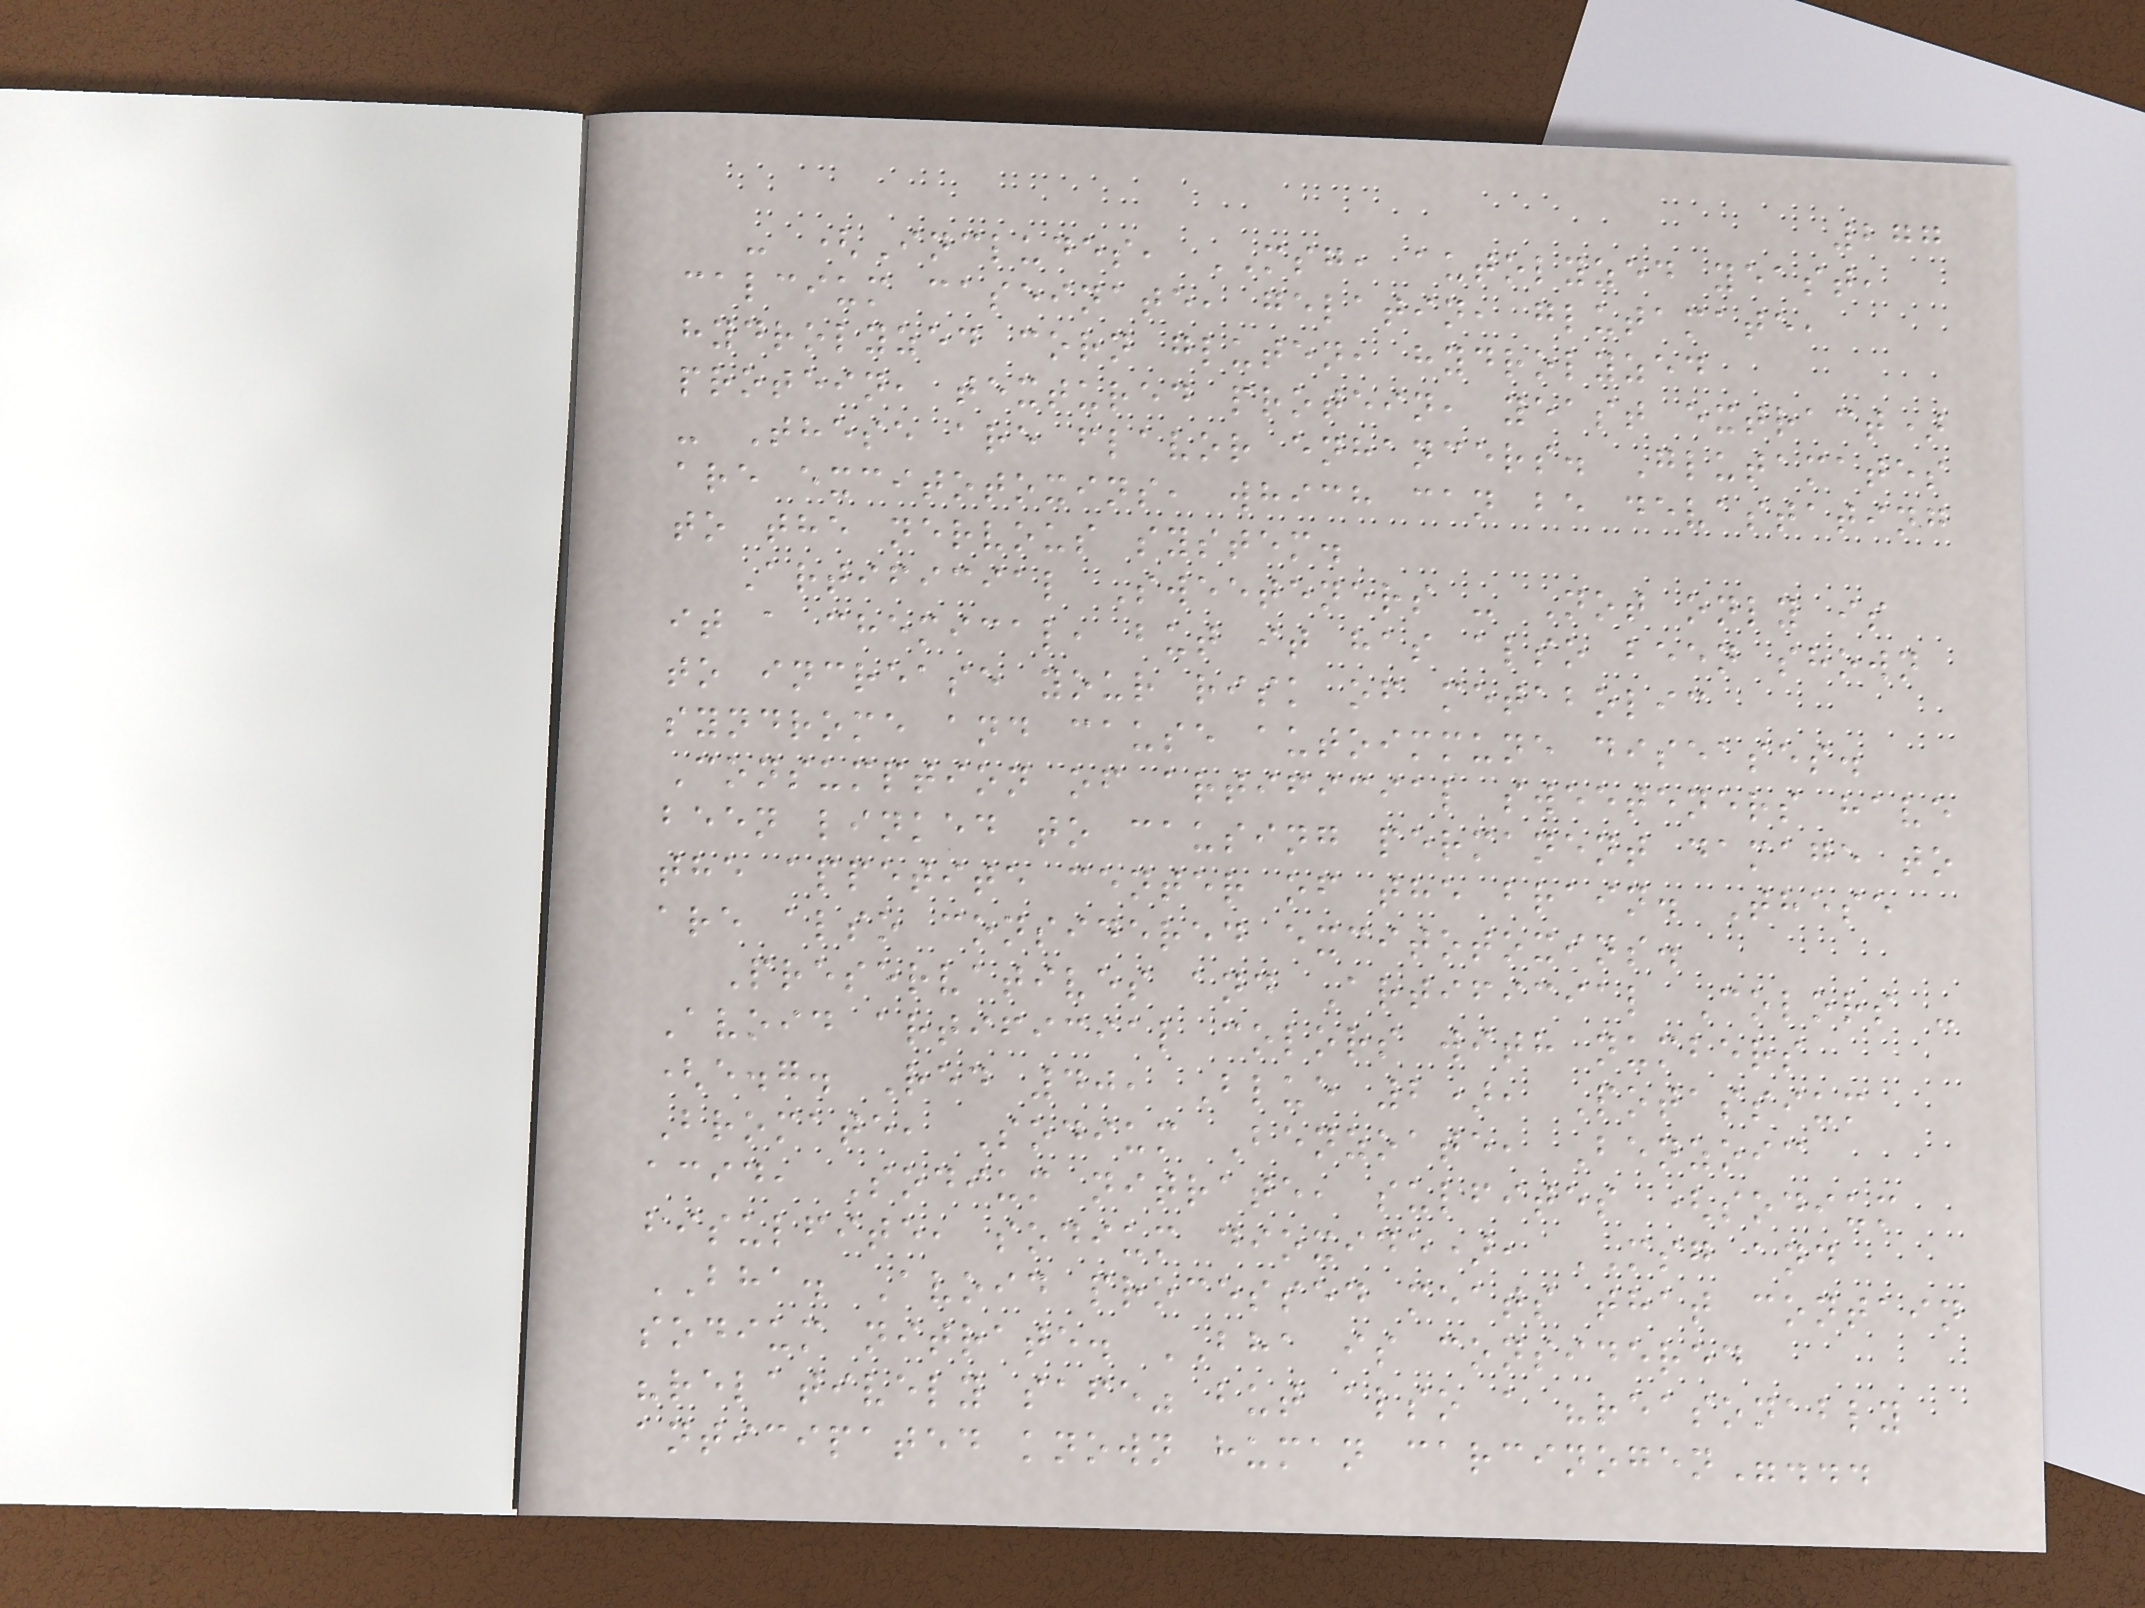277
- (Includes, MSG, autolyzed yeast,
calcium caseinate, gelatin, glutamate,
hydrolyzed corn gluten, hydrolyzed
protein, textured protein, yeast extract)
- These are flavor enhancers. Glutamates
are excitotoxins, which can be devastating
to the nervous system.
Artificial Sweeteners - Not only is
it a chemical, but it has also been shown
to increase your risk of metabolic
syndrome and cause autoimmune diseases.
Consumption of artificial sweeteners have
been linked to causing permanent damage to
the appetite center of the brain. These
are also considered excitotoxins.
Preservatives and Artificial Colors -
Avoid artificial colors with numbers
(e.g. Red 40, Blue 2), Potassium
Bromate, Sodium Benzoate, Benzoic
acid, Sodium nitrate, sulfites (sodium
bisulfite, sodium dioxide), MSG and
BHA. Avoid processed meats that contain
sodium nitrate. BHA is considered
"relatively safe" but also a "reasonably
anticipated known human carcinogen"...
